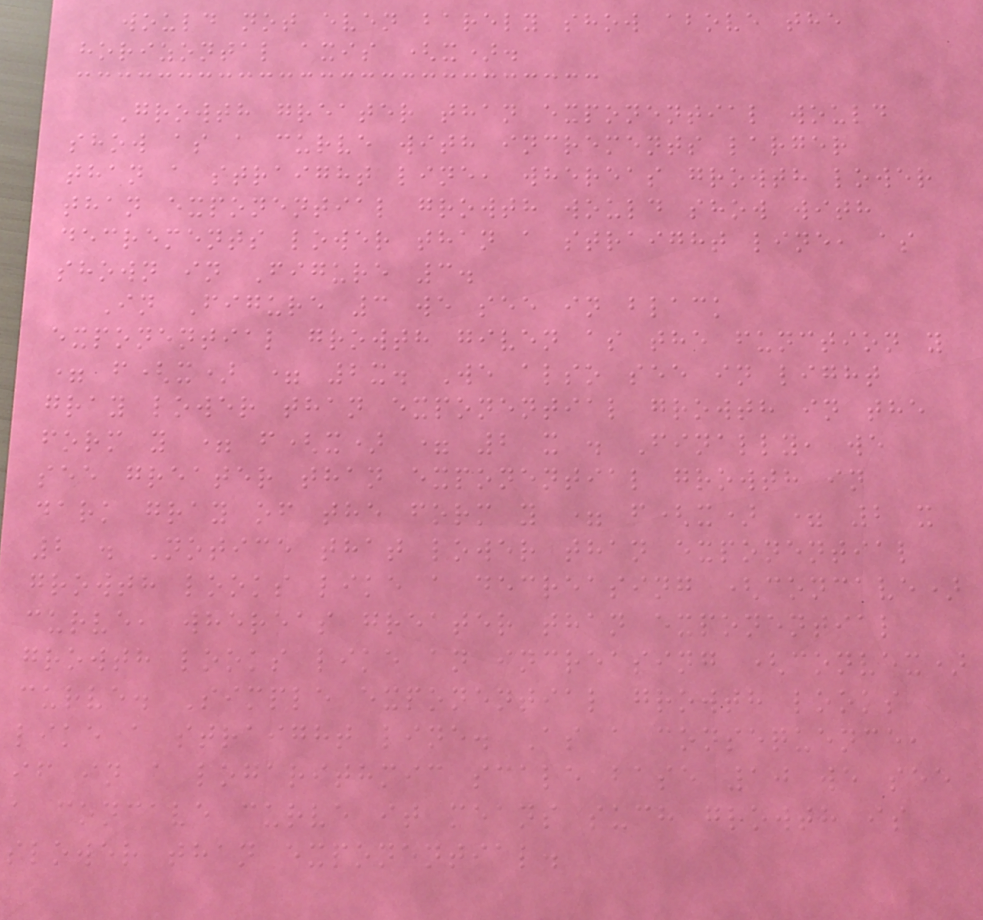would not even barely show above the
horizontal axis (x).
Growth greater than exponential would
show as a curve with increments larger
than a straight line, whereas growth lower
than exponential growth would show with
decrements lower than a straight line, as
shown in Figure 3.
In Figure 3 we see in black
exponential growth given as the function y
= f(x) = 2x. We also see in light
gray lower than exponential growth in the
form y = f(x) = 2 x . Finally, we
see greater than exponential growth in
dark gray of the form y = f(x) = 2 x
2 . Notice that lower than exponential
growth looks like a decreasing (concave)
curve, whereas greater than exponential
growth looks like an increasing (convex)
curve. Simple exponential growth looks
like a straight line. As a consequence,
if in a logarithmic scale base 10 we see
a concave curve it means such growth is
slower than exponential.
